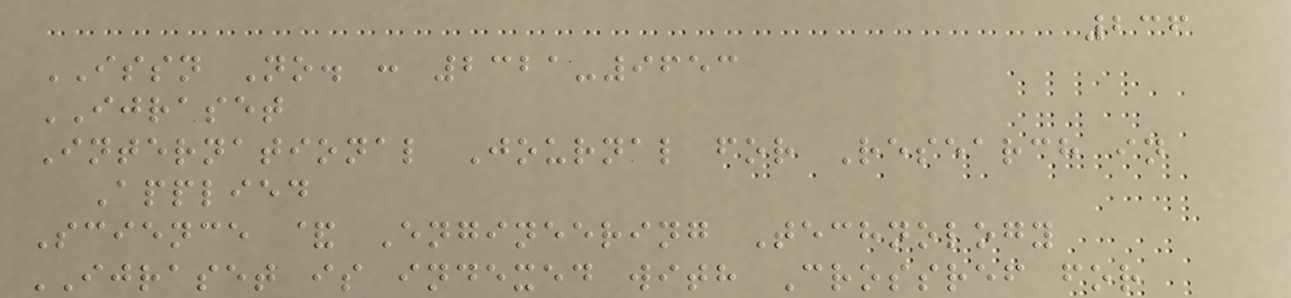236
ISSN No. : 2321-9653
IJRASET
International Journal for Research in
Applied
Science & Engineering Technology
IJRASET is indexed with Crossref for
